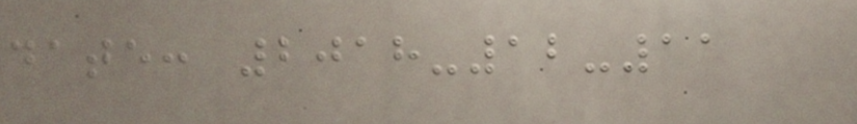date: 2018-12-11
